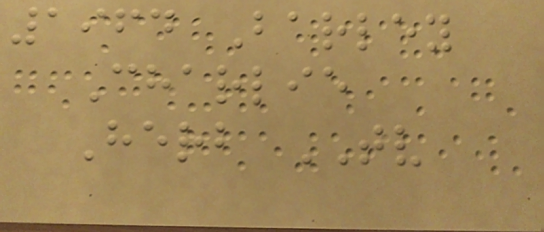1964 Barley
Charlie
Herb TV
